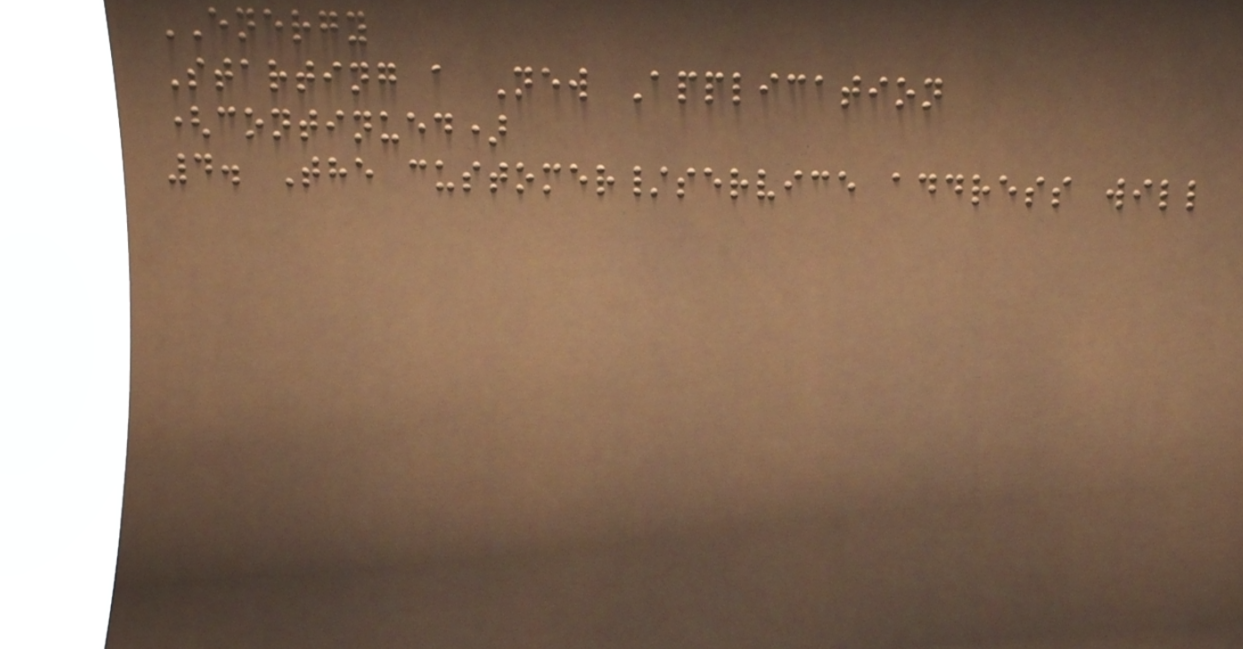ENERGY
Starting a New Application
(continued)
4. The customer/service address will
